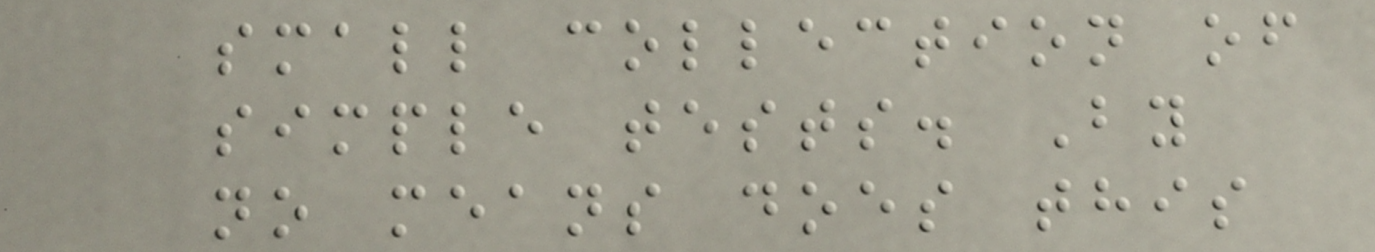small collection of
simple tests. By
no means does this
